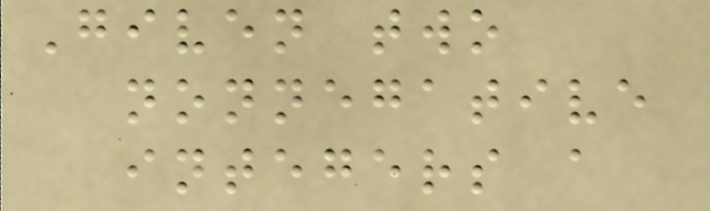Given two
nonnegative
integers a
